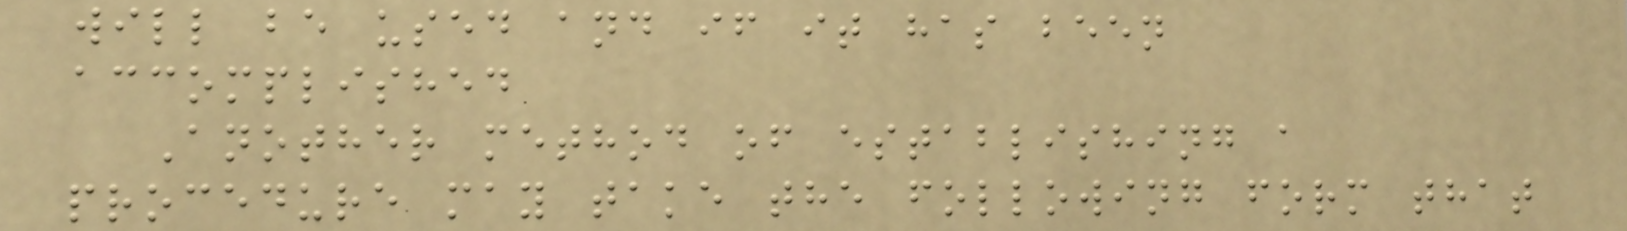will be used and if it has been
accomplished
Another method of establishing a
procedure may take the following form that
